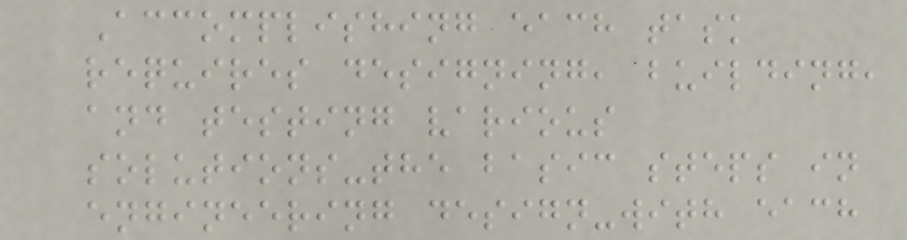Accomplishing each task
requires designing, building,
and testing various
solutions-the basic steps in
engineering design-with each
